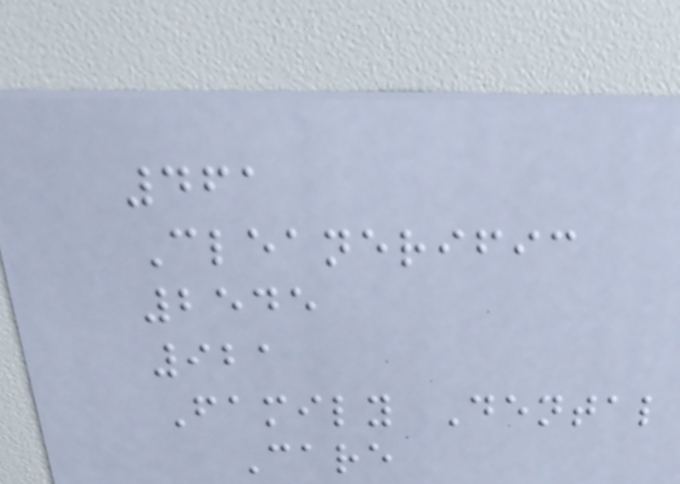461
Cleanerific
2545
921
Family Dental
Care
